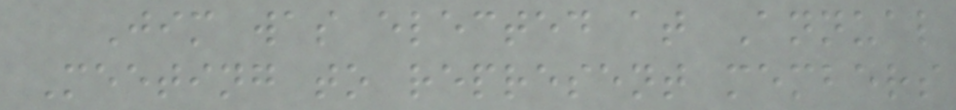Jim was elected at Annual
Meeting to represent members
